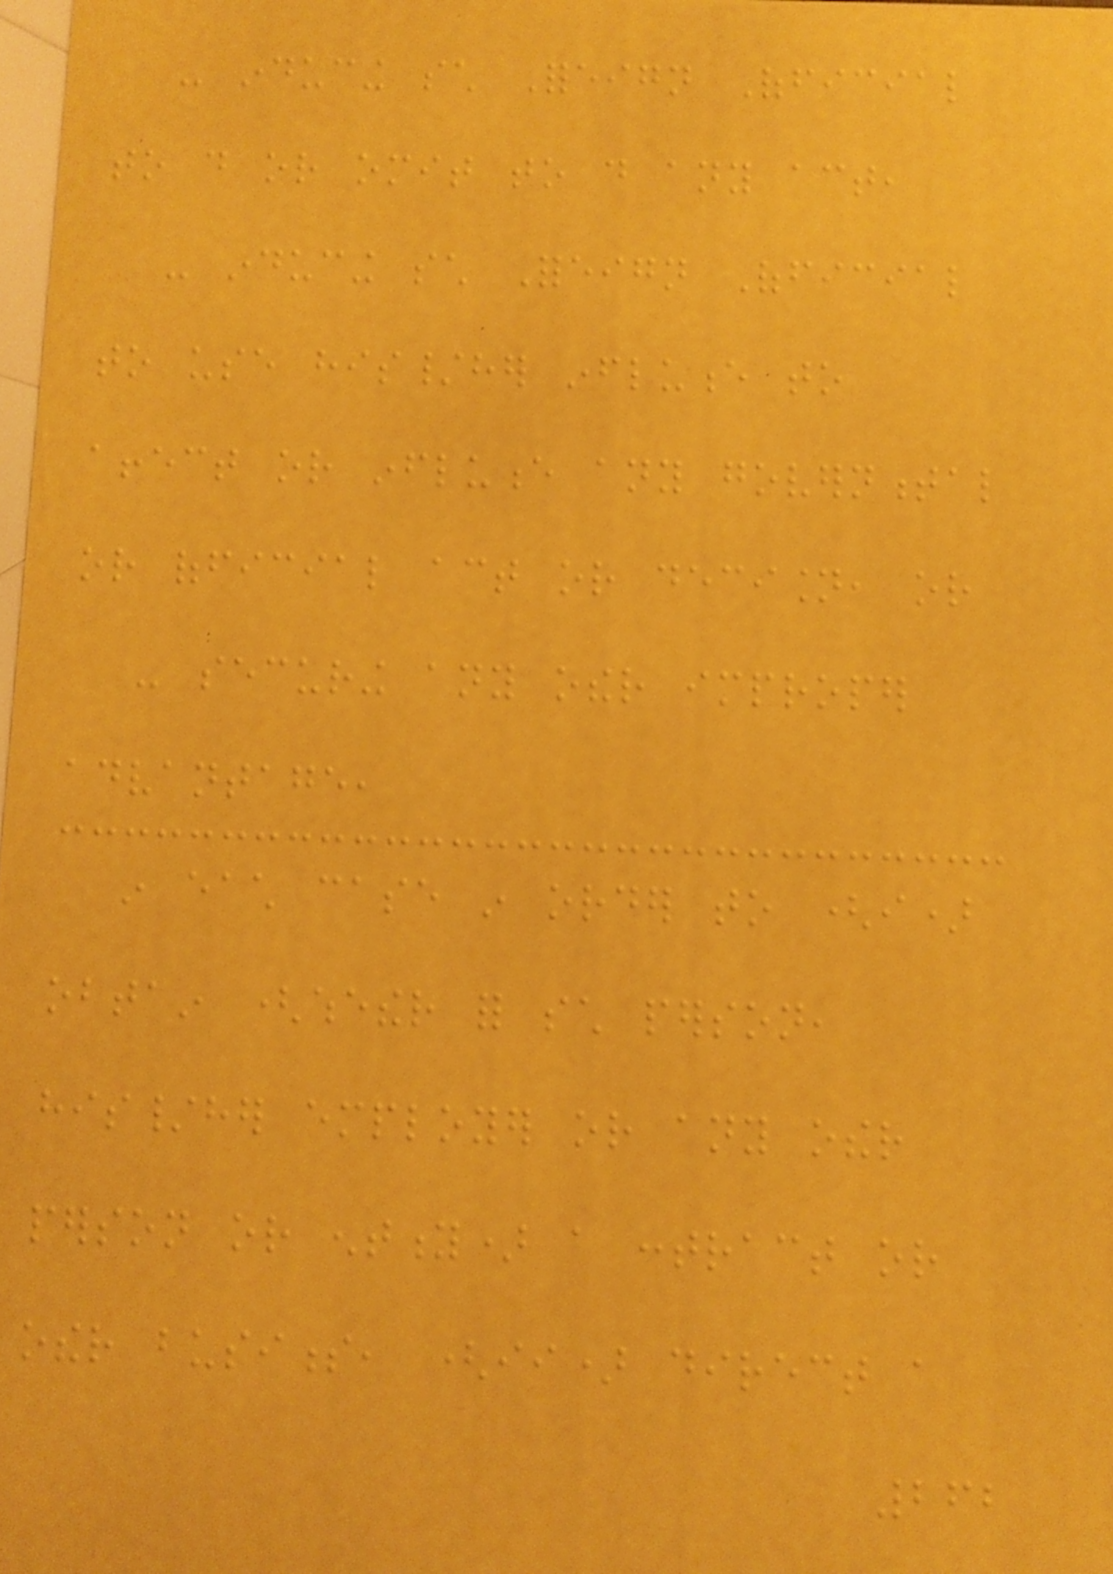- inducing such Foreign Official
to do or omit to do any act,
- inducing such Foreign Official
to use his/her influence to
affect or influence any governmental
or official act or decision, or
- securing any other improper
advantage,
in each case in order to (i)
obtain (whether for such person,
his/her employer or any other
person or entity) a contract or
other business, (ii) direct a
262
